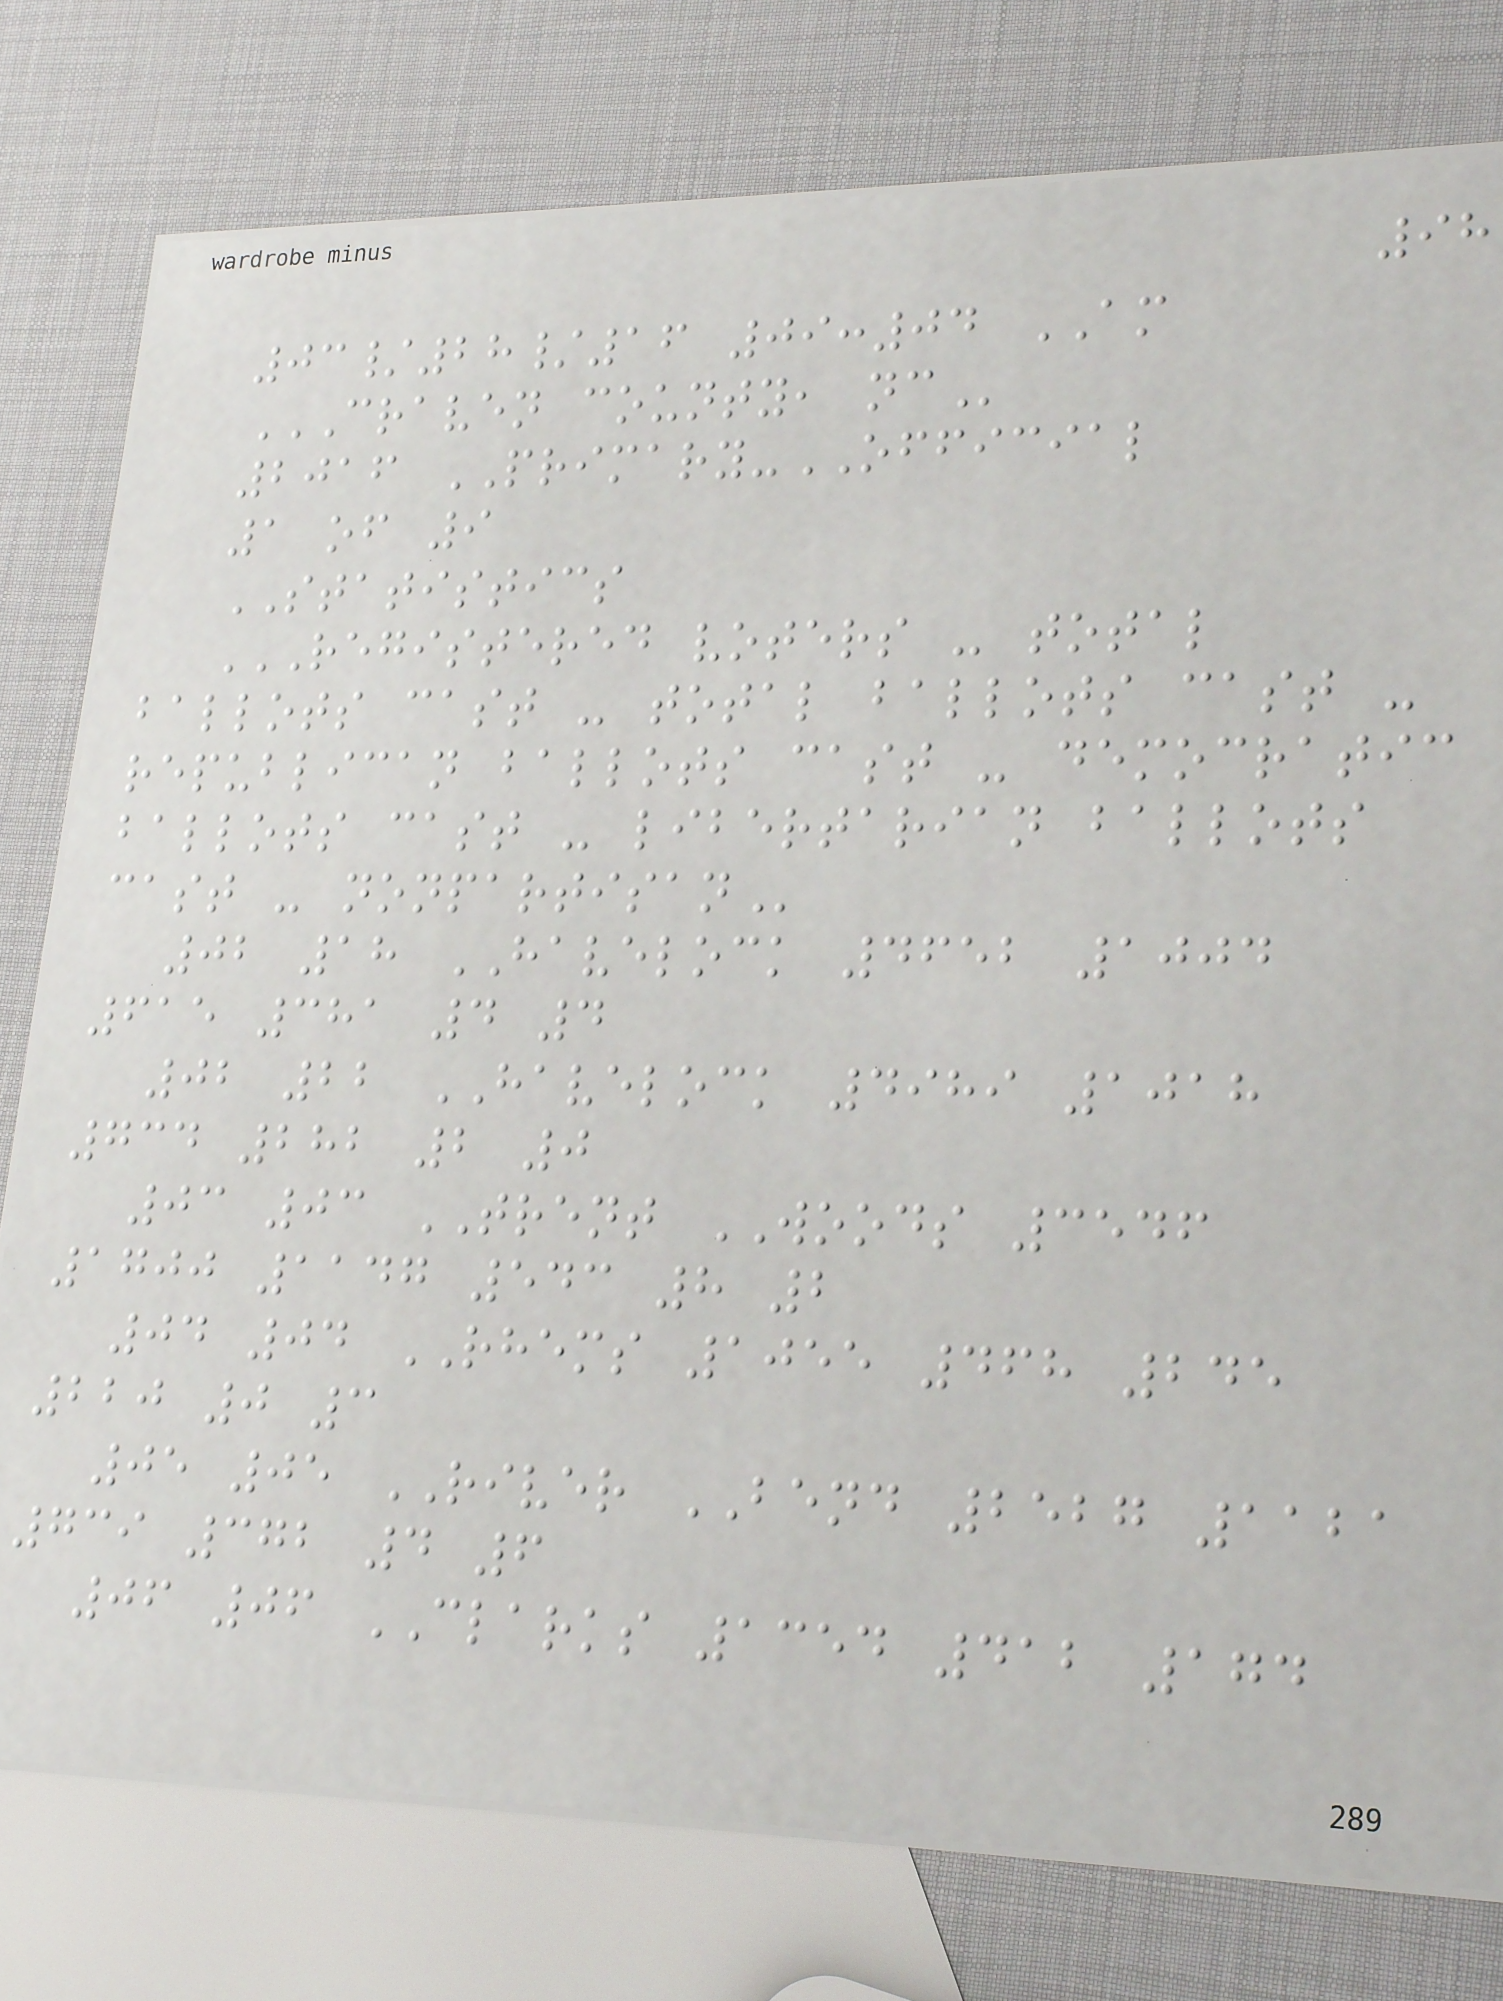98
03/28/16 09:04 AM
CRAVEN COUNTY, NC
2016 PRIMARY-OFFICIAL
1 of 9
STATISTICS
REGISTERED VOTERS - TOTAL
BALLOTS CAST - TOTAL BALLOTS CAST -
REPUBLICAN BALLOTS CAST - DEMOCRATIC
BALLOTS CAST - LIBERTARIAN BALLOTS
CAST - NONPARTISAN
02 18 HAVELOCK 4652 1004
615 381 4 4
02 22 HAVELOCK 4989 1018
734 282 2 0
03 03 TRENT WOODS 3546
1700 1147 543 8 2
04 04 RHEMS 1055 468 245
220 0 3
05 05 RIVER BEND 2527 1121
739 372 4 6
06 06 CLARKS 1354 412 174
